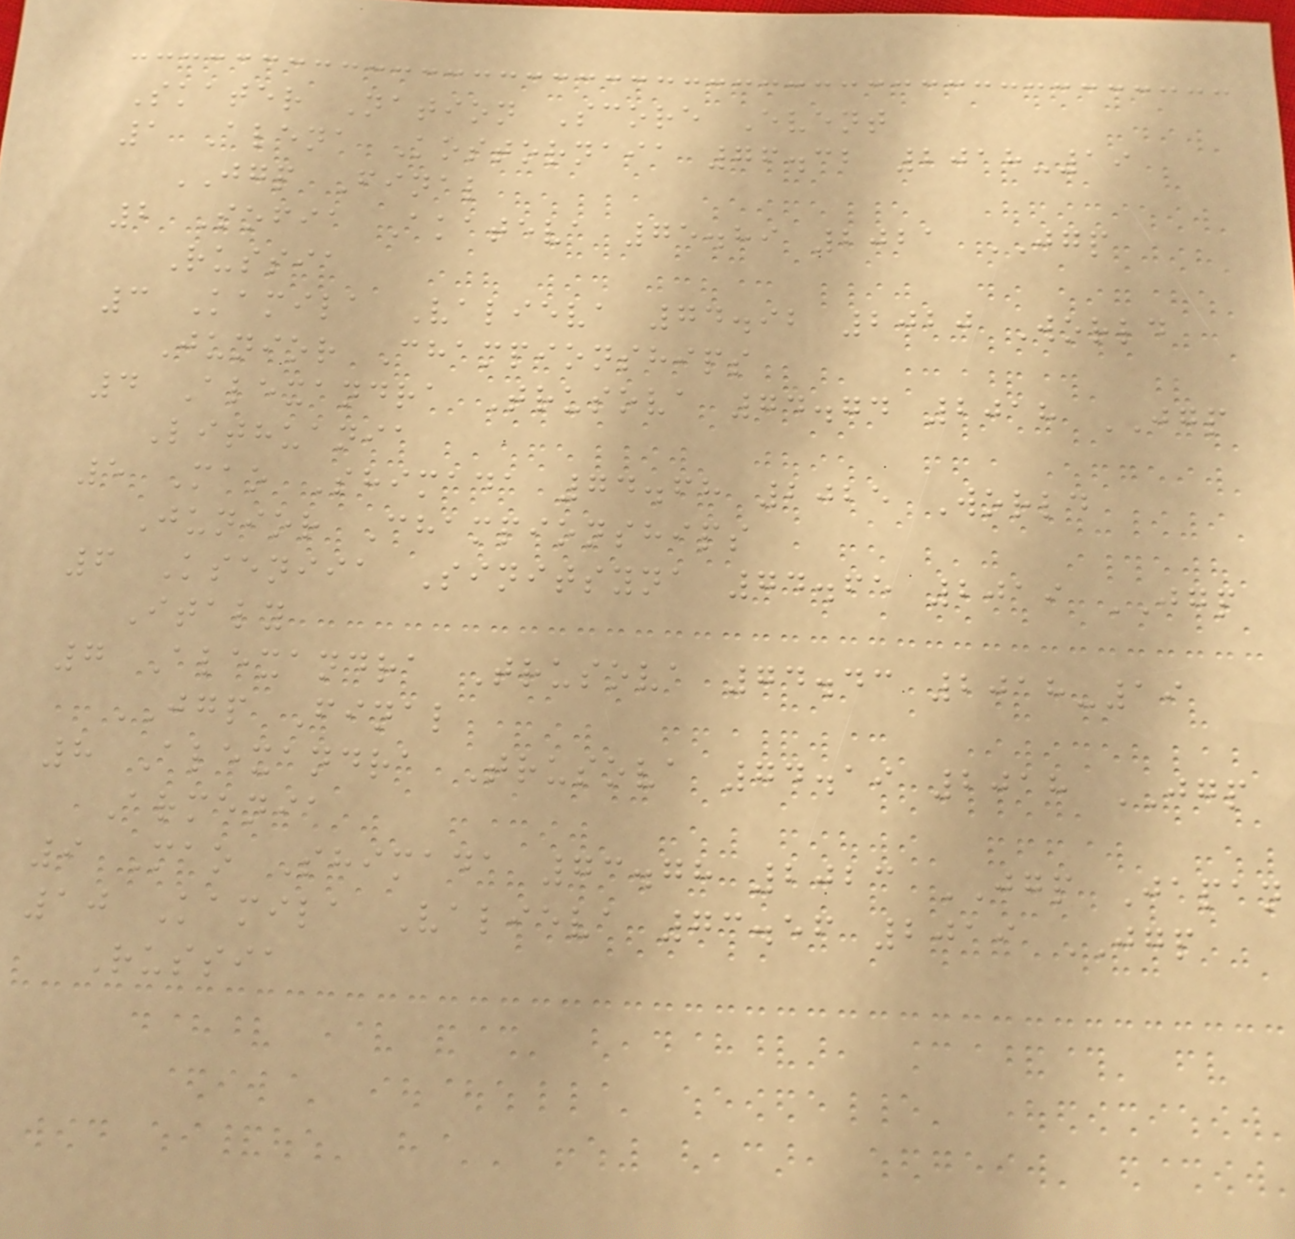Skater Nation Score Event
1 Alena Kostornaia 76.32 2018-19
JGP Final
2 Sofia Akateva 75.89 2021 JGP
Russia
3 Kamila Valieva 74.92 2020 World
Junior Championships
4 Alexandra Trusova 74.74 2018 JGP
Lithuania
5 Mao Shimada 74.68 2025 World
Junior Championships
6 Kseniia Sinitsyna 74.65 2019 JGP
Italy
7 Alexandra Trusova 74.43 2018-19
JGP Final
8 Alexandra Trusova 74.19 2018 JGP
Armenia
9 Mao Shimada 73.78 2023 JGP Japan
10 Kamila Valieva 73.56 2019 JGP
Russia
